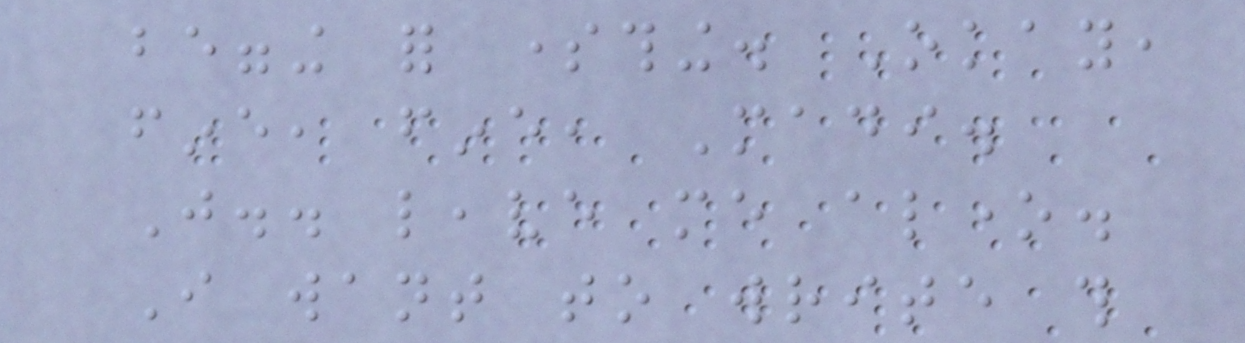begging for something. Okay,
fine, fine, Madi.
Just.. leave me alone.
I want to write this
